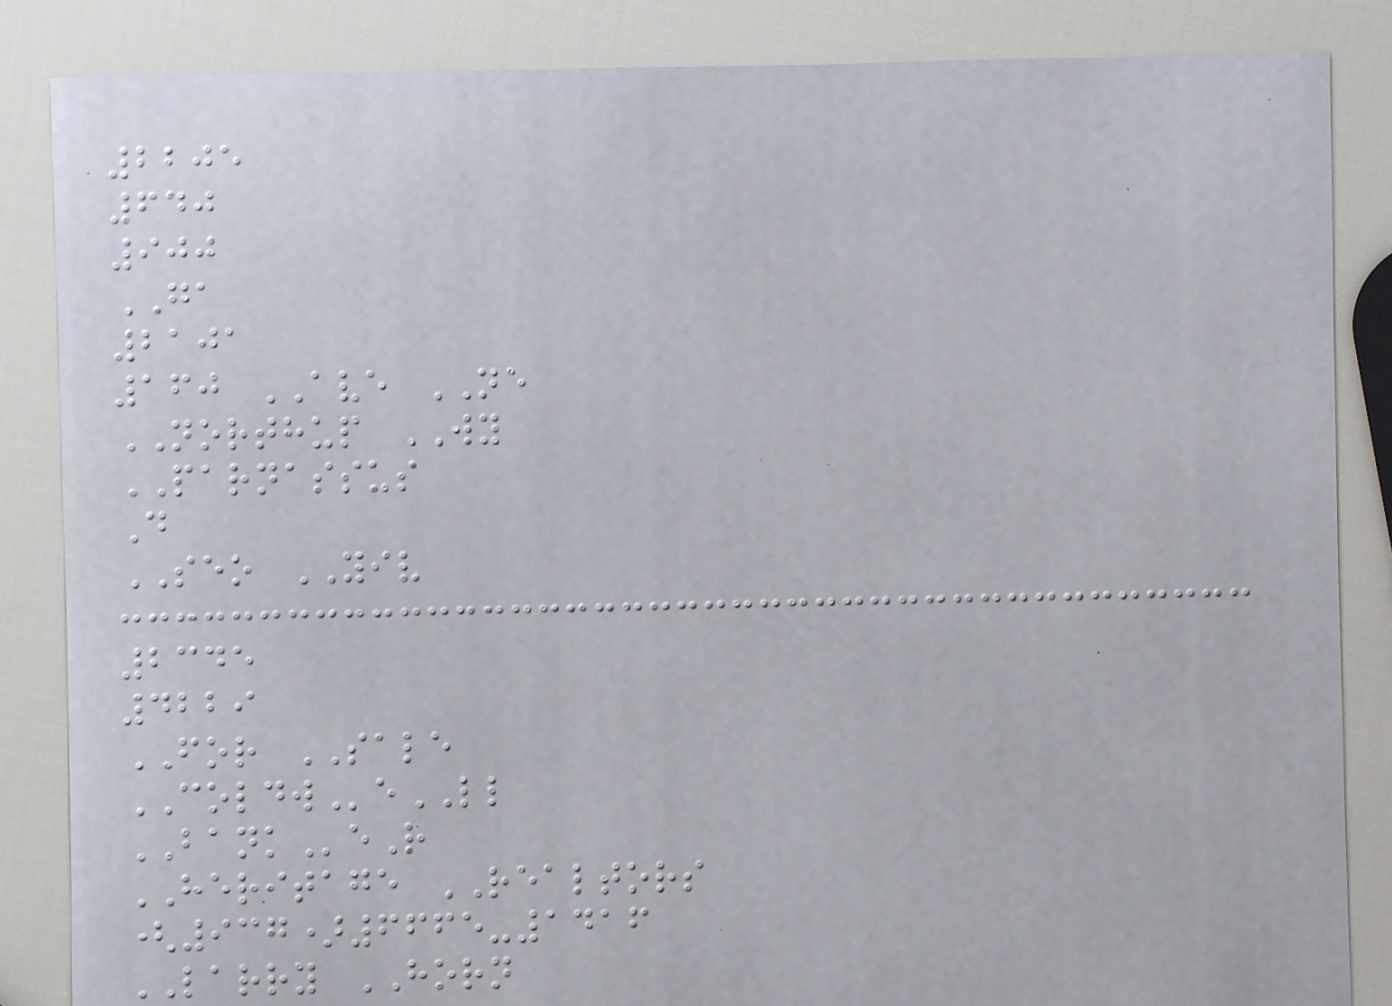2205
640
900
GA
2101
160 AVE NE
NORTHUP WY
PARNASSUS
D
SEO YIV
2345
4229
FOR SALE
COLDWeLL
BANKeR
HERITAGE REALTORS
(937)6665-1416
LARRY HORN
